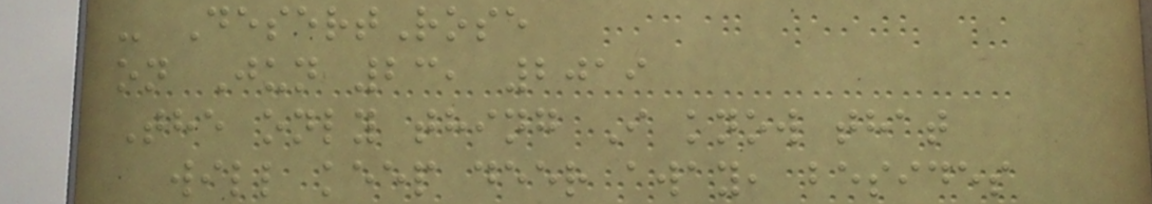- DesertRose
on Jun 23, 2019
The only thing I know that
will keep deer away, besides
